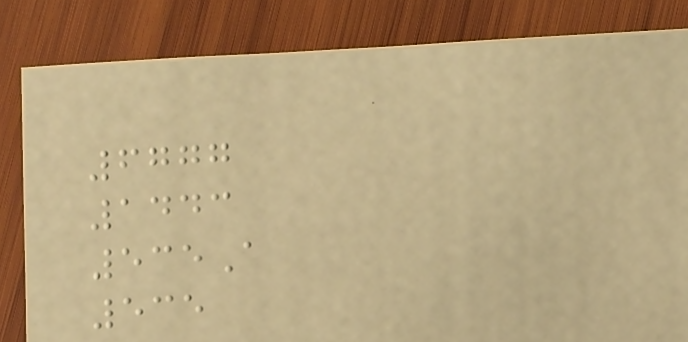6777
1443
535A
535
